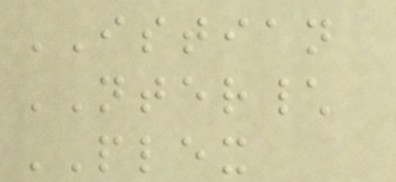ISTIAN
NTER\
PLEX
